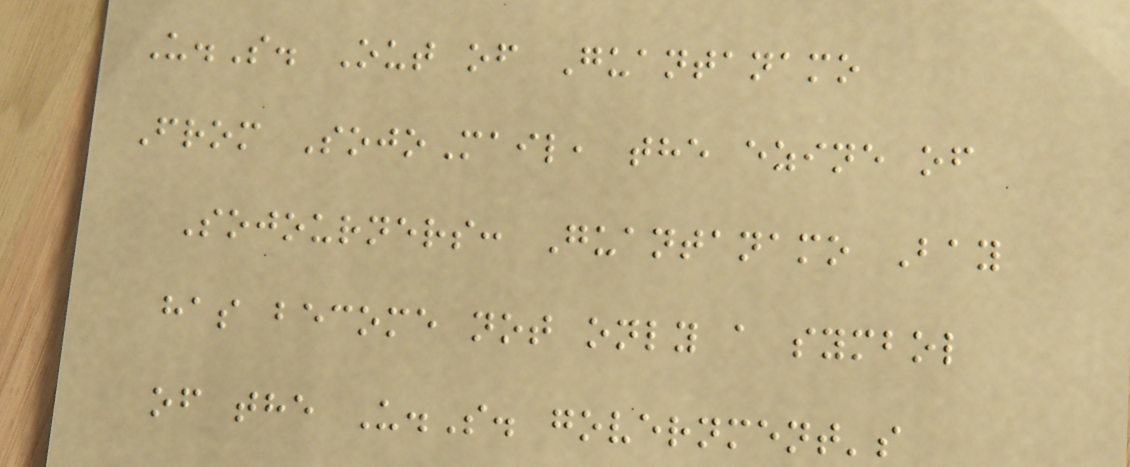U.S. Out of Guantanamo
From SojoMail, the ezine of
Sojourners: Guantanamo Bay
has become not only a symbol
of the U.S. government's
